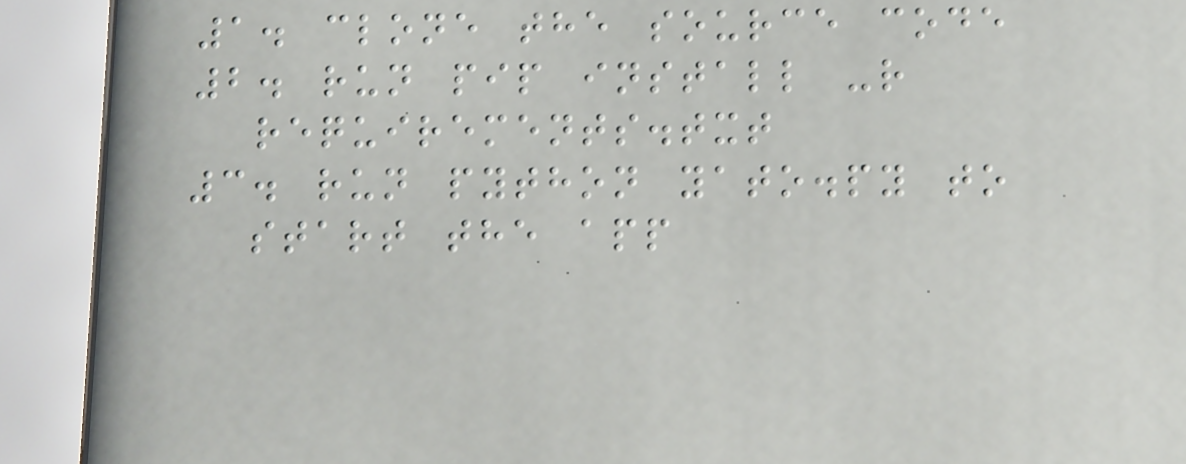1. clone the source code
2. run pip install -r
requirements.txt
3. run python yato.py to
start the app
